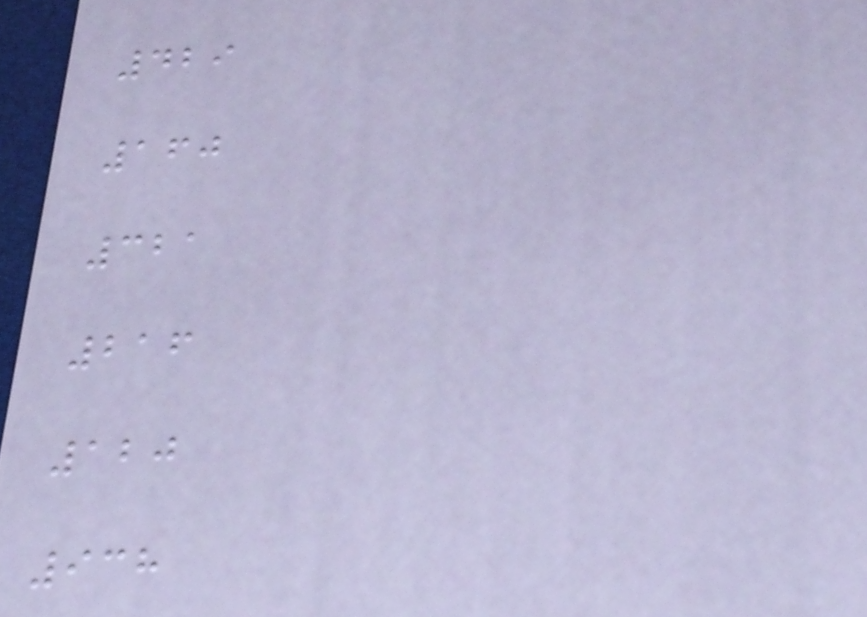429
160
321
216
120
938
